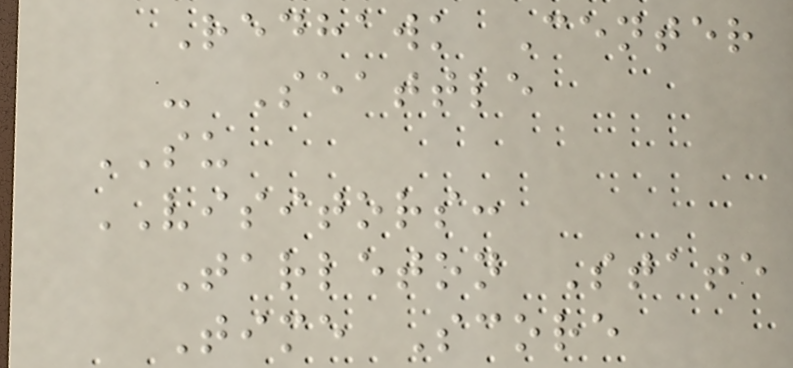Redhawk Center
- Seattle
SU
VISITORS:
Tarleton State
Time Score
